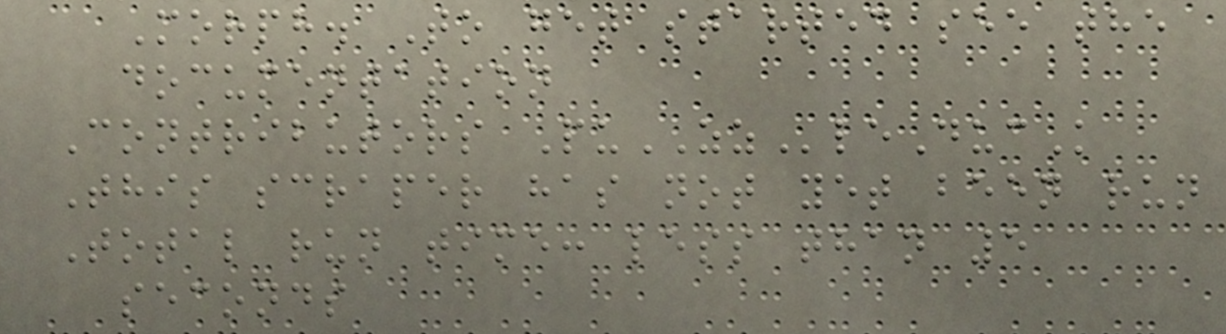Morph. To get started see the
documentation
Contributors PuZZleDucK
This scraper has not yet been run
Total run time: less than 5
seconds
